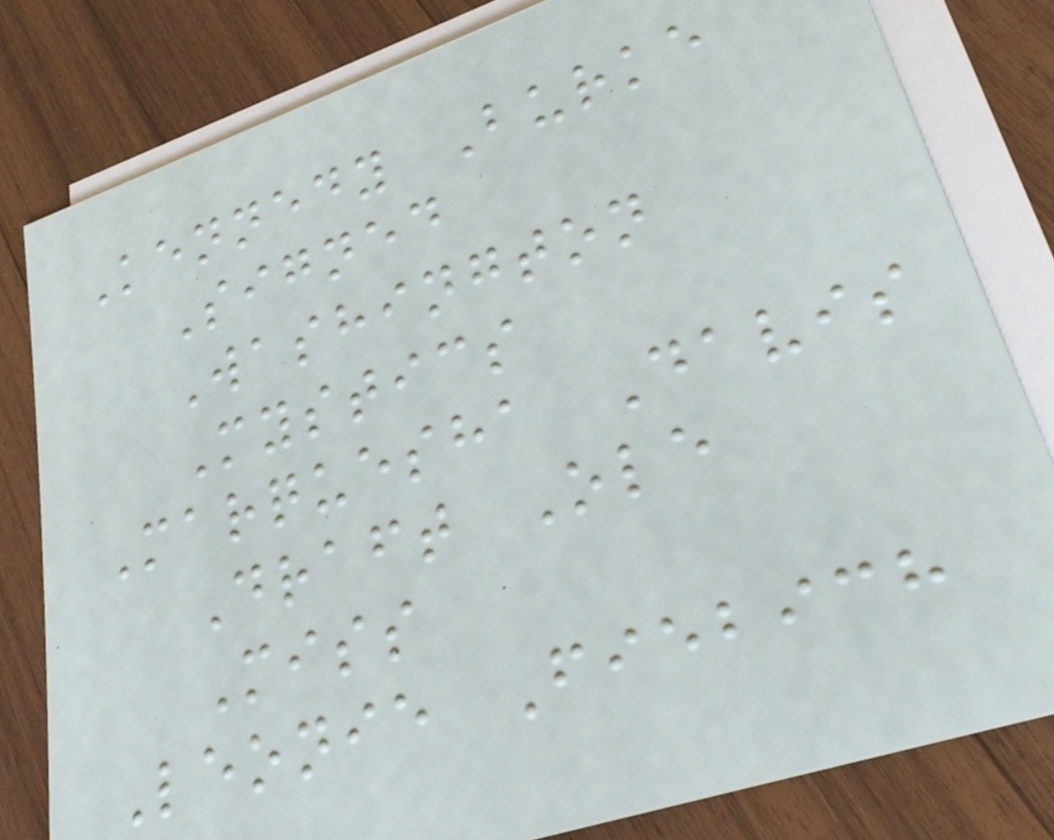Kennedy Burke
Signed
Washington
Mystics
Marquesha Davis
Draft Ole
Miss
Leonie Fiebich
